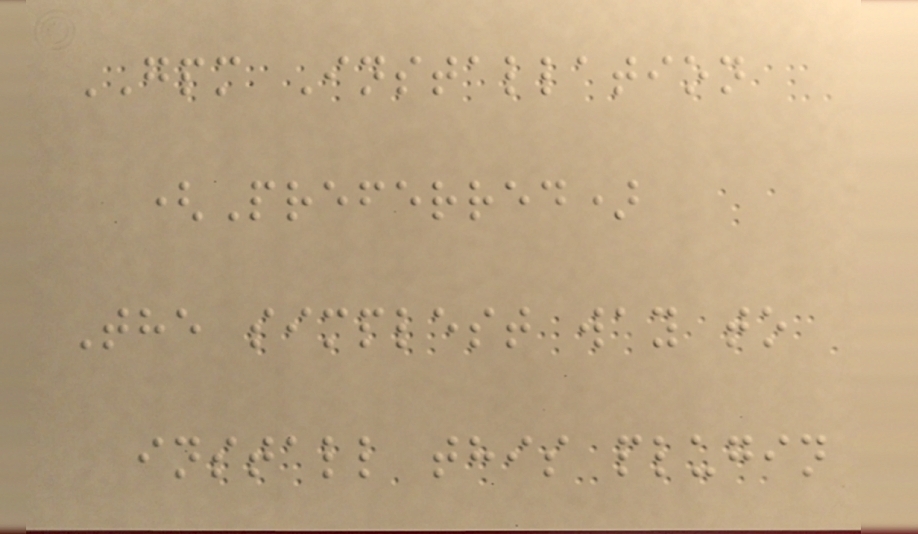GPM Installation
(Preferred)
The simplest way to
install this plugin
